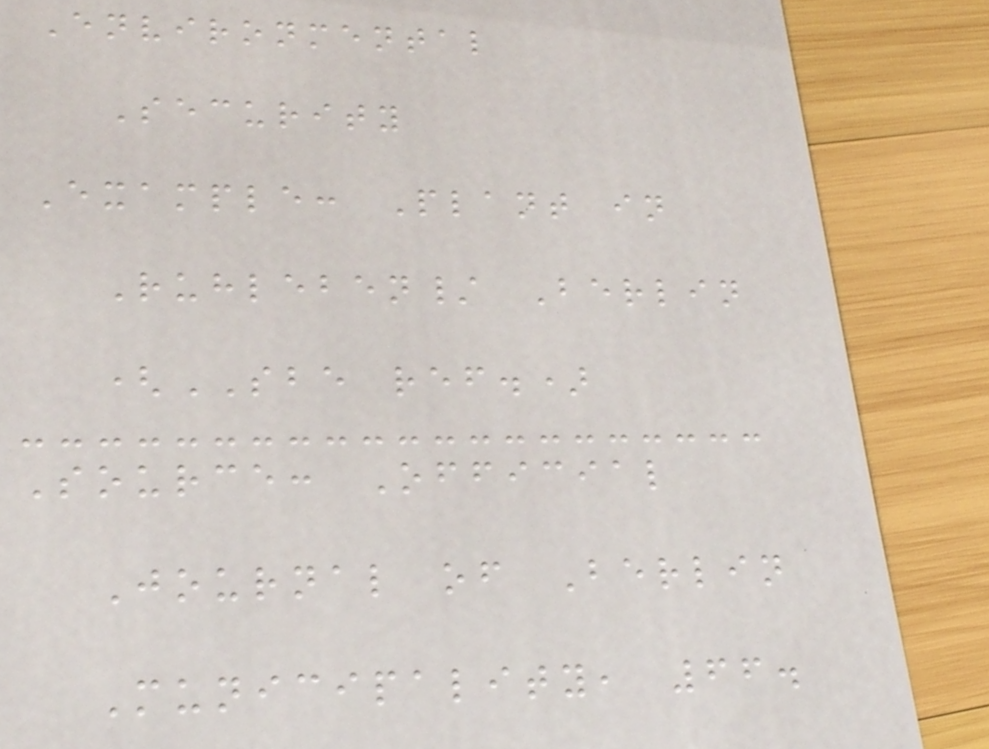Environmental
Security
Example: Plant in
Ruhleben/ Berlin
(SBE ref.)
Source: Official
Journal of Berlin
Municipality, 66.
